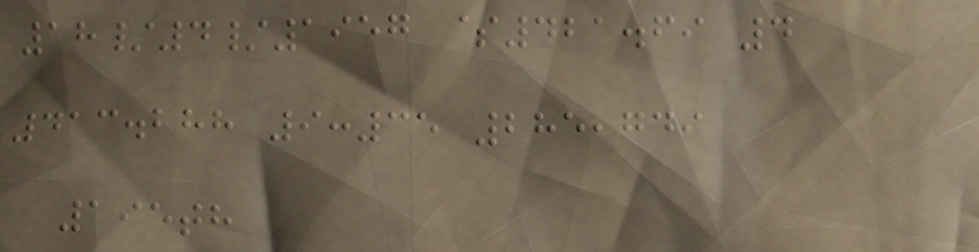18/4/1957 $421.69 4
413.288 9:35 285,749
195th
